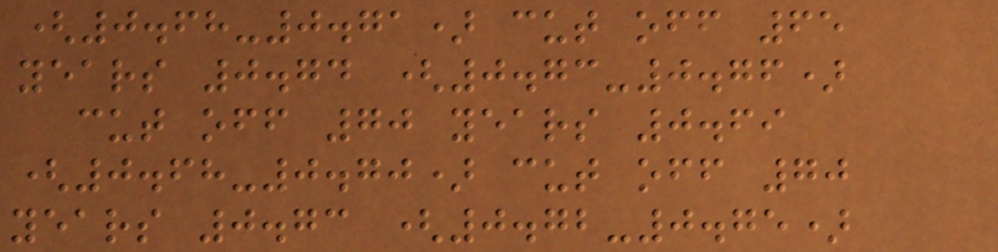(0.68-0.71) cut off 65
years 0.74 (0.73-0.76)
cut off 70 years 0.69
(0.68-0.70) cut off 70
years 0.73 (0.72-0.75)
